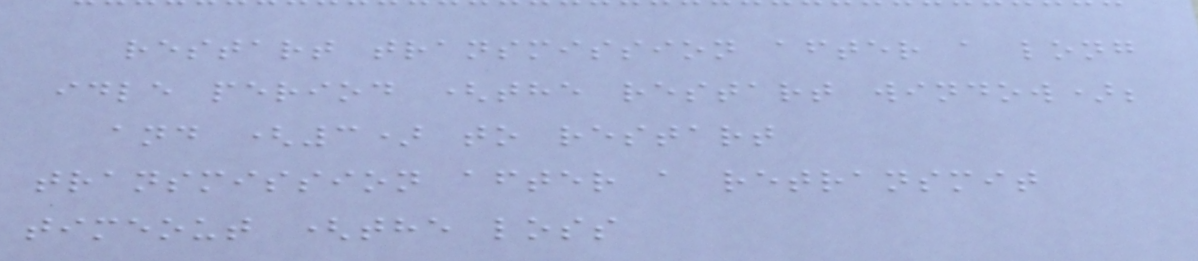restart transmission after a long
idle period (the restart window);
and (3) to restart
transmission after a retransmit
timeout (the loss
